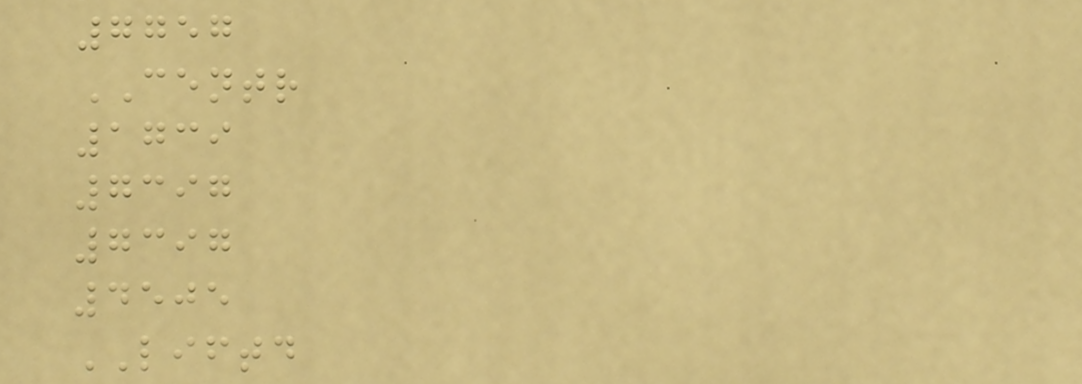7757
CENTR
1739
7397
7397
4505
LIFTD
